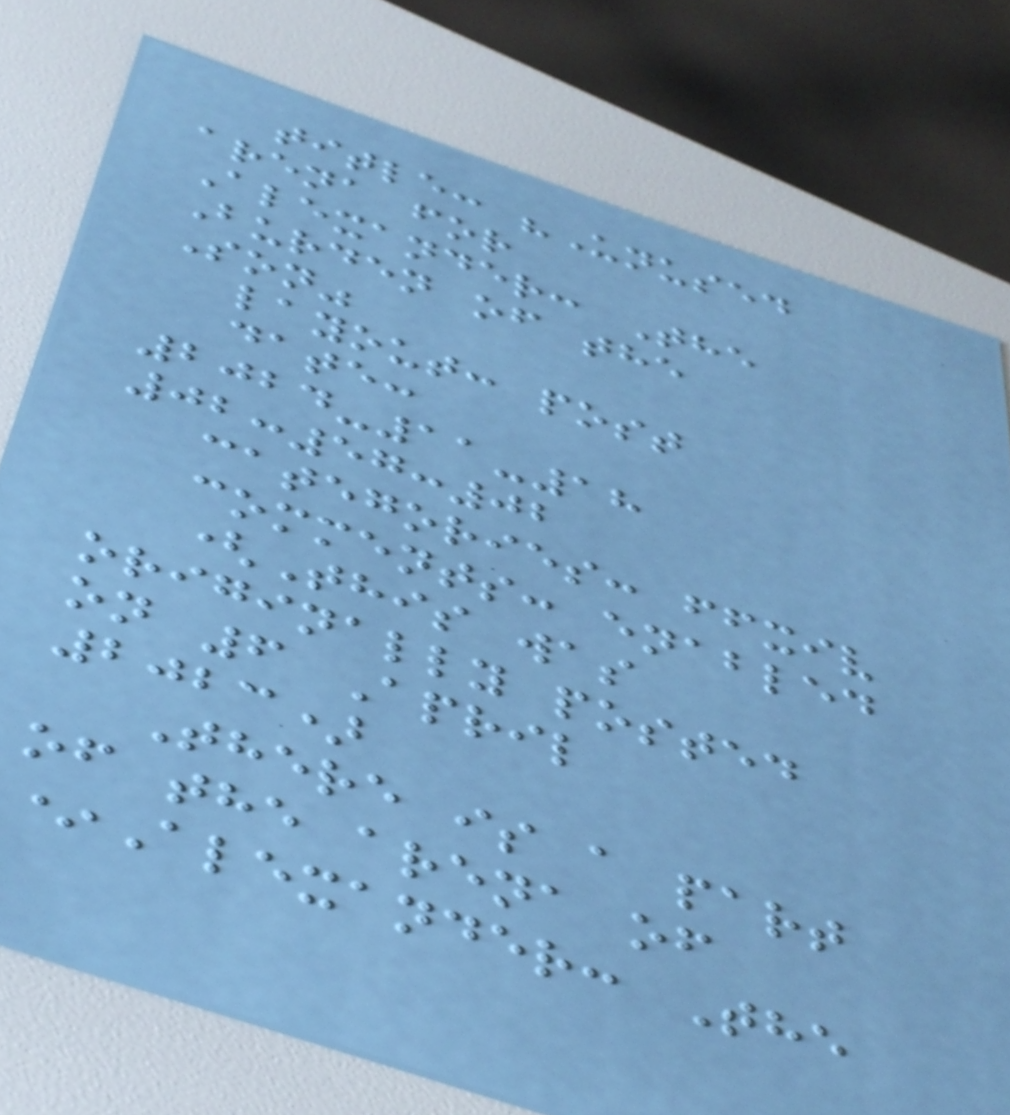title: "Unused
arena for
Alexander: The
Burden of the
Son"
layout: post
date:
2024-11-18
02:57:02
categories: ffxiv
comments: enabled
(This was
originally posted
on 6 April
2023)
There is a part
of the arena of
*Alexander: The
